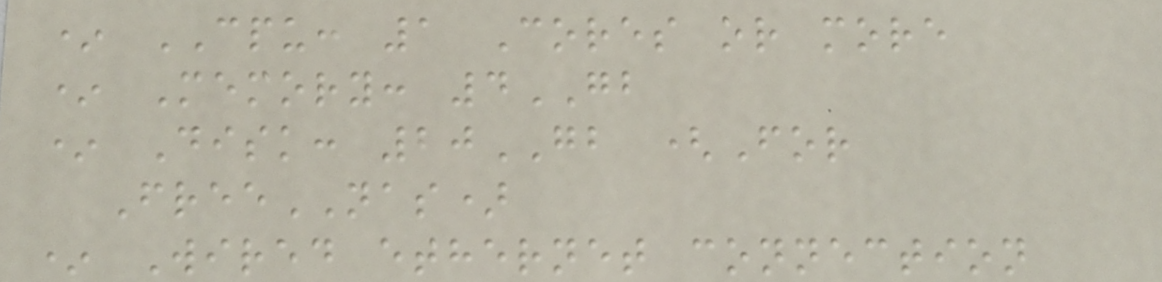* CPU: 1 Cores or more
* Memory: 4GB
* Disk: 20GB (For
FreeNAS)
* Wired ethernet connection
